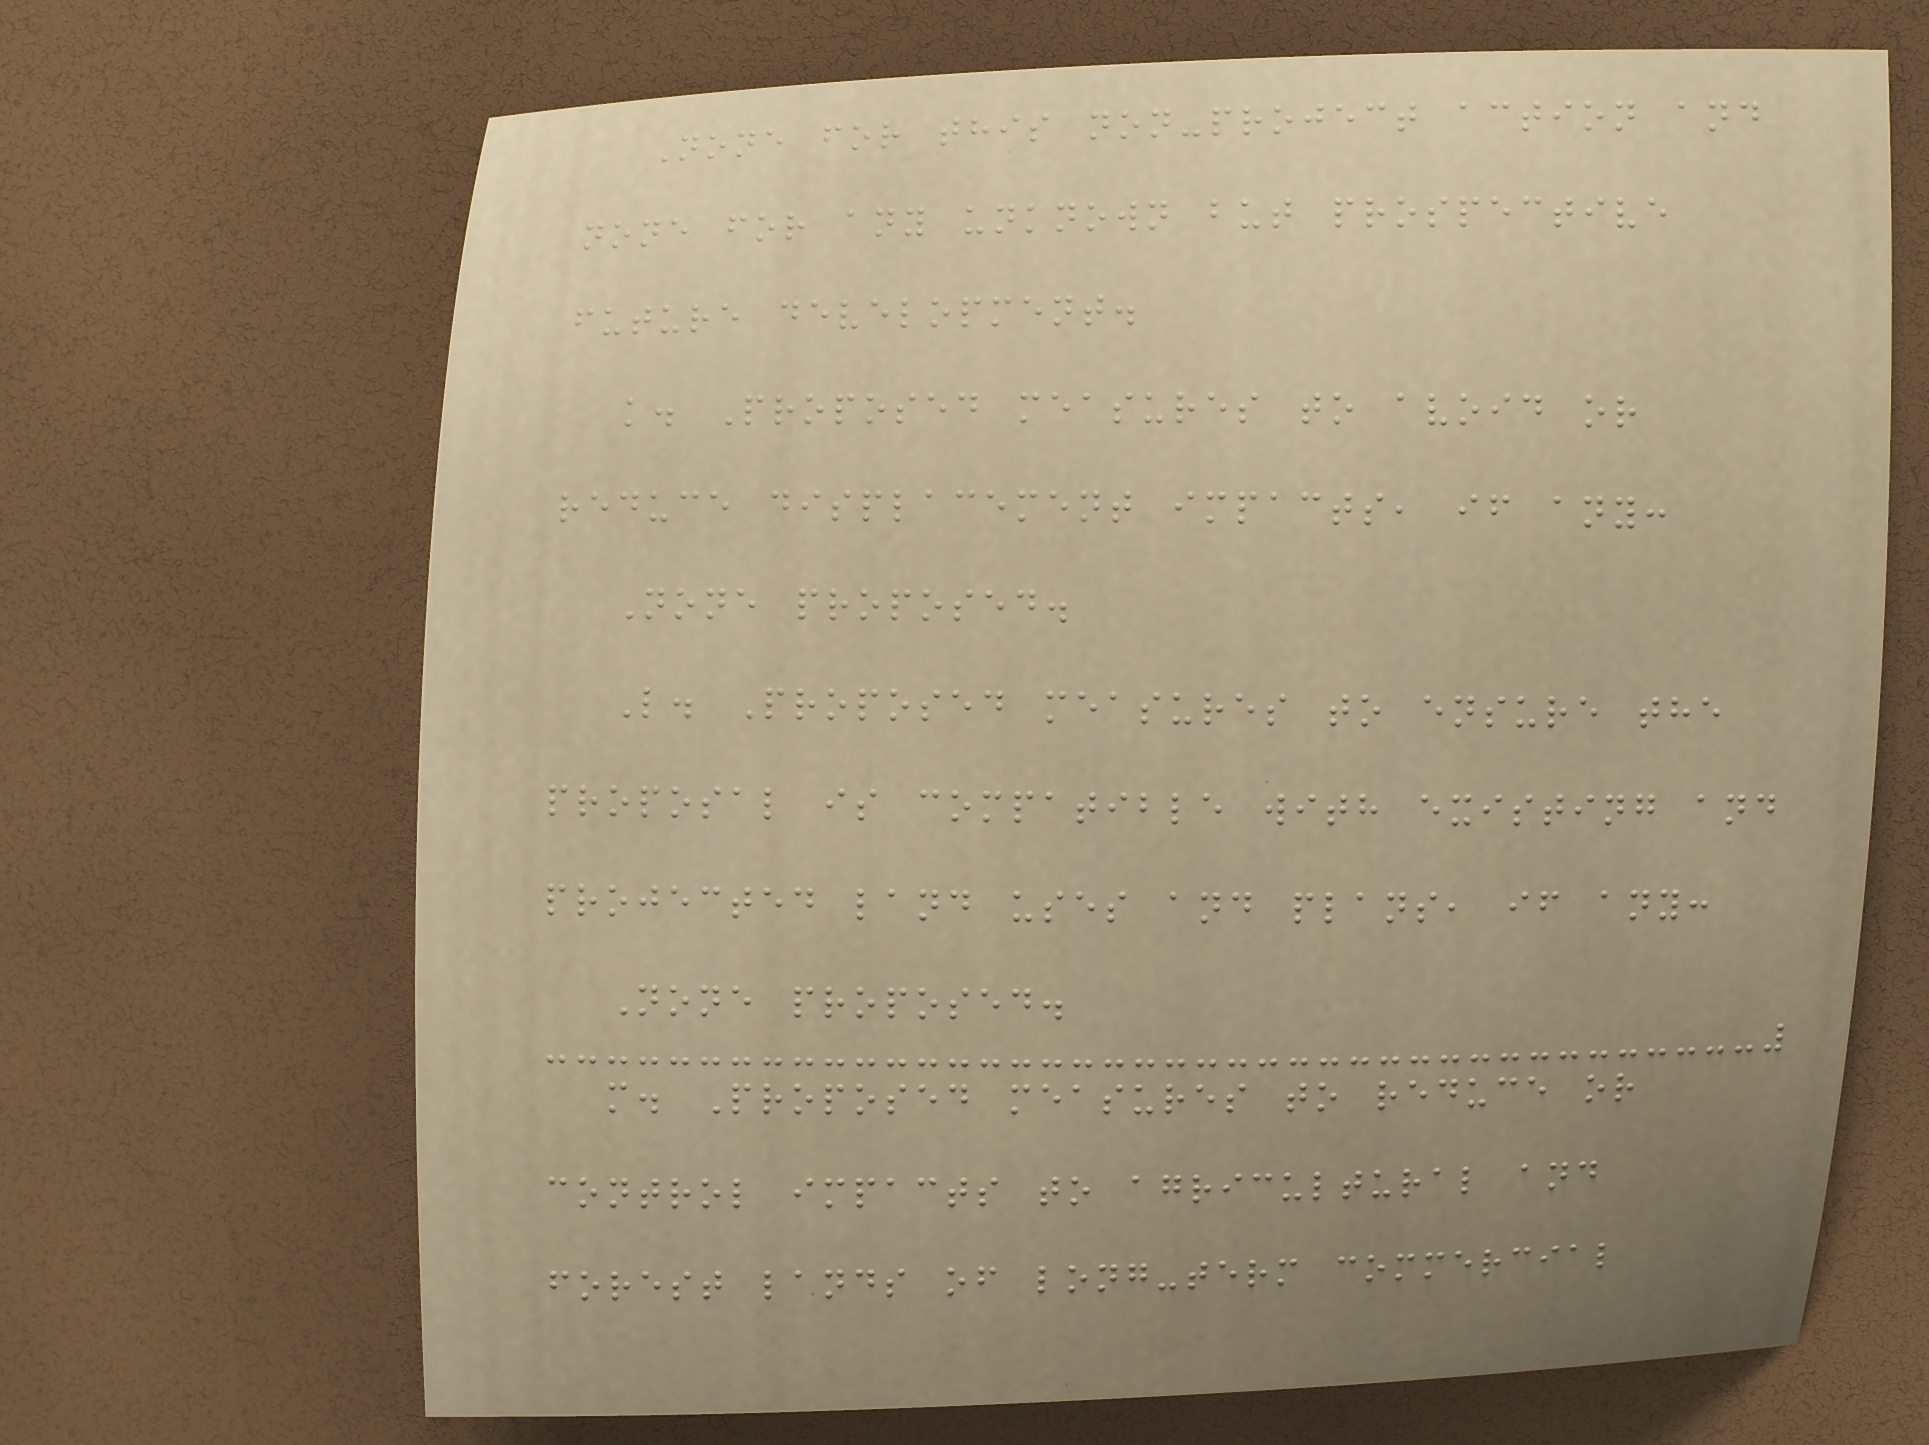None for this non-project action and
none for any unknown but prospective
future development.
k. Proposed measures to avoid or
reduce displacement impacts, if any:
None proposed.
L. Proposed measures to ensure the
proposal is compatible with existing and
projected land uses and plans, if any:
None proposed.
m. Proposed measures to reduce or
control impacts to agricultural and
forest lands of long-term commercial
